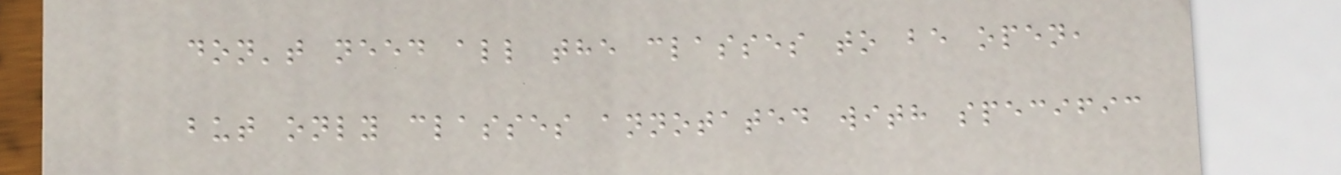don't need all the classes to be open,
but only classes annotated with specific
